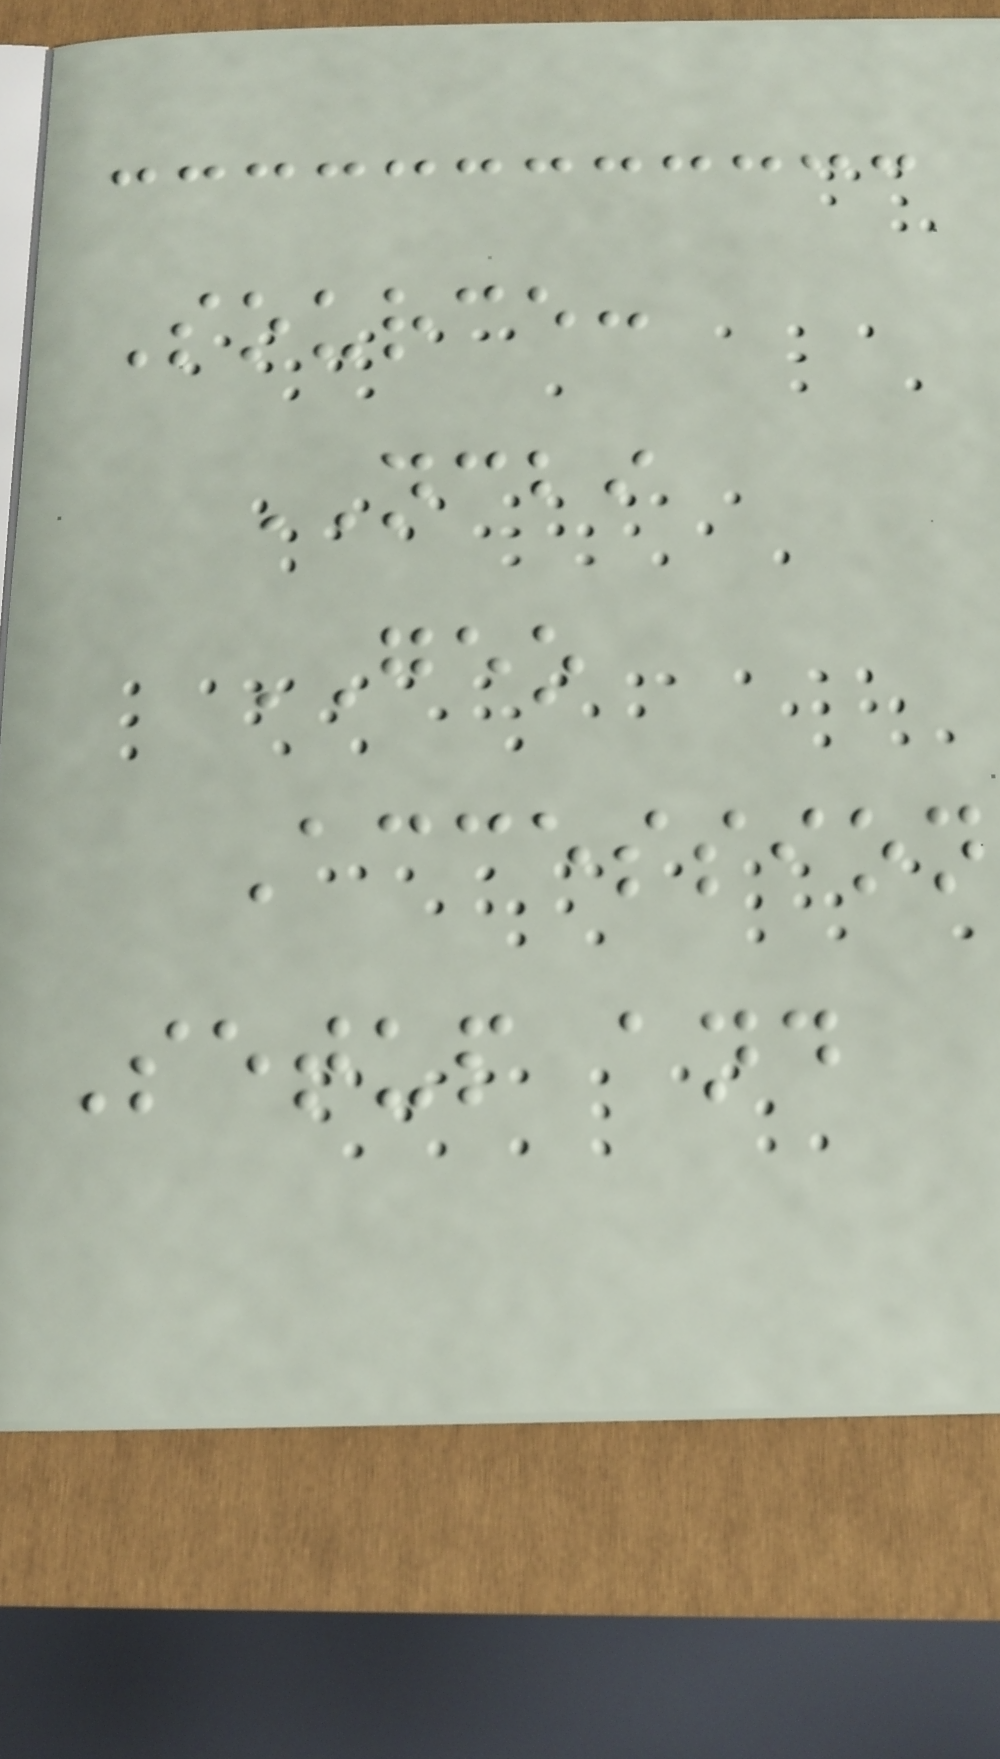Source:
NCBI
GEO
Accession
Setup and
